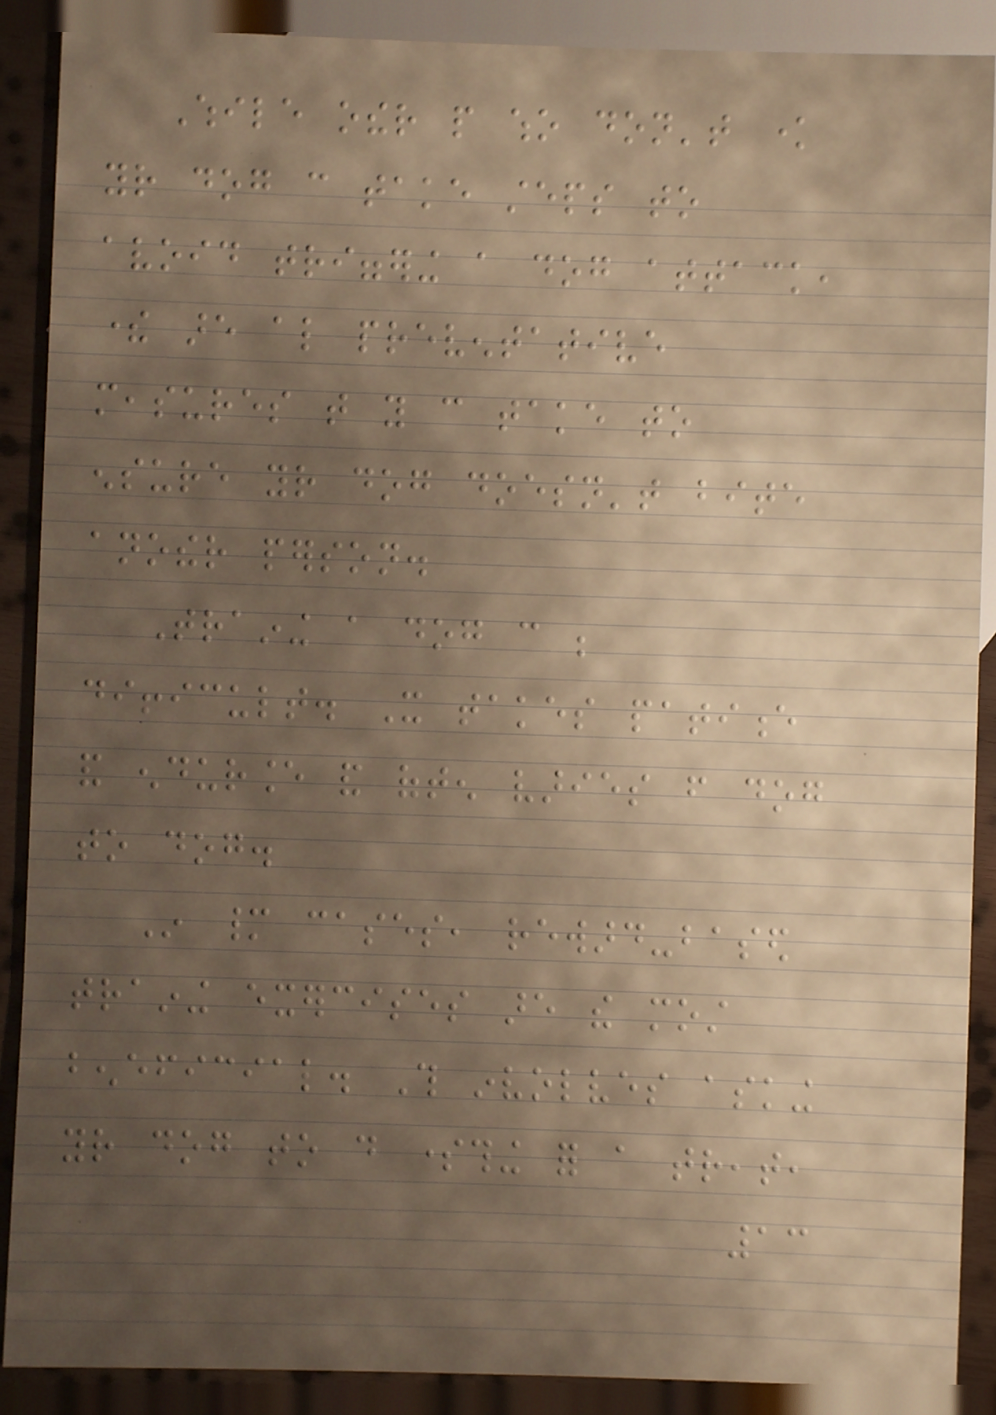While other people who don't know
your dog can take steps to
avoid triggering a dog attack,
there are also preventative
measures that you can take to
ensure your dog doesn't bite
another person.
Training a dog can be
difficult. It takes patience
and endurance and often varies from dog
to dog.
In many cases, reward-based
training exercises are the most
beneficial. This involves asking
your dog to do something for a treat,
13
